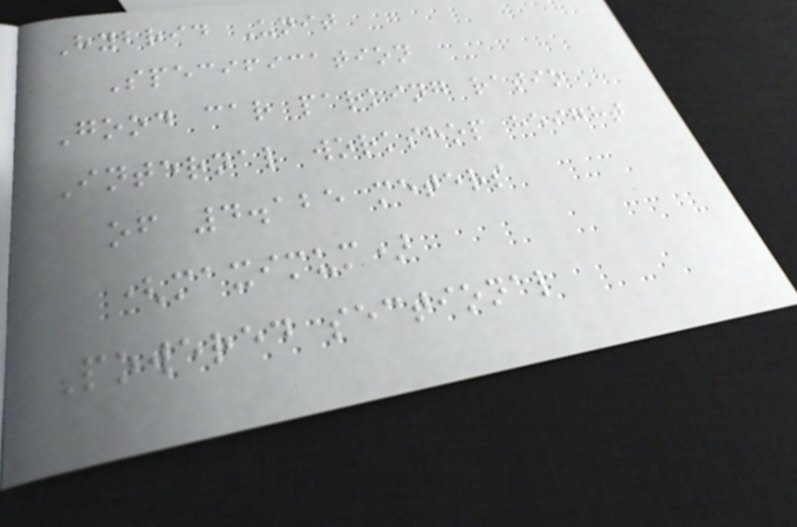Hybrid Unit
Specification
Good car parking ratio
Internal workshop height
of 4.125 meters
(maximum)
Powered sectional
